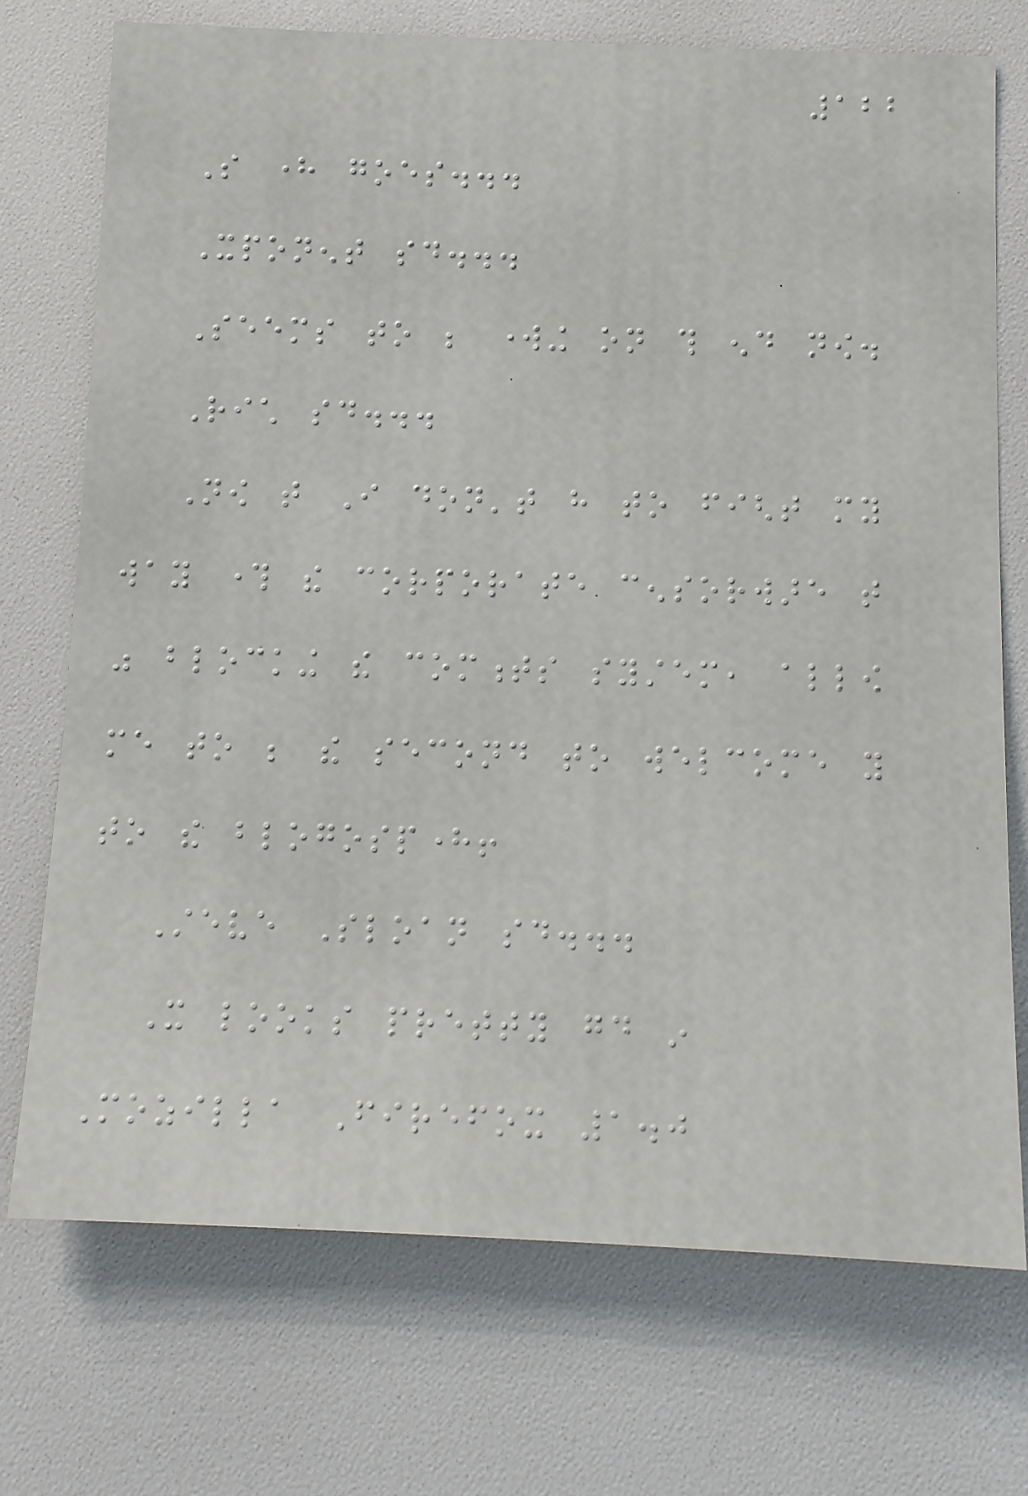122
So here goes...
Xponent said...
Seems to be working on this end now.
Rich said...
Now that I don't have to fight my
way through the corporate censorware that
was blocking the comments system, allow
me to be the second to welcome you
to the blogosphere!
Steve Sloan said...
It looks pretty good in
Mozilla Firefox 1.0
